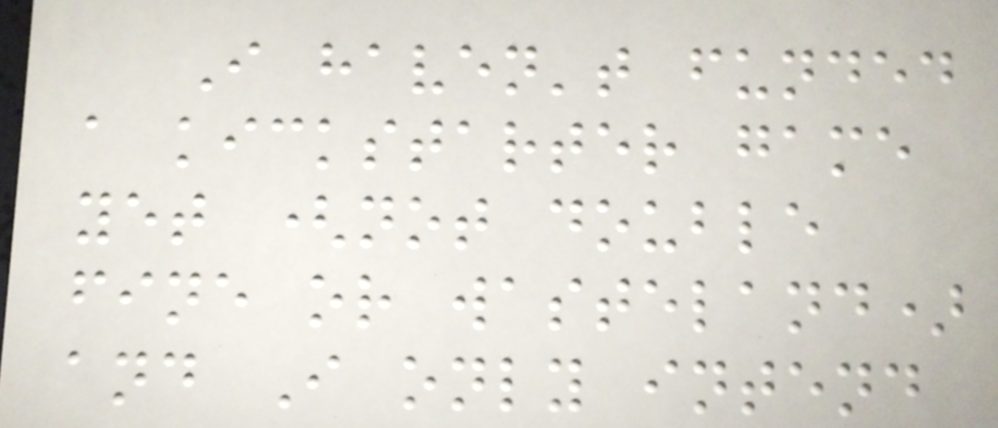I haven't funded
a kickstarter game
yet (not double
fine or wasteland)
and I only intend
